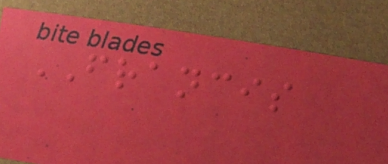FRANCIS
